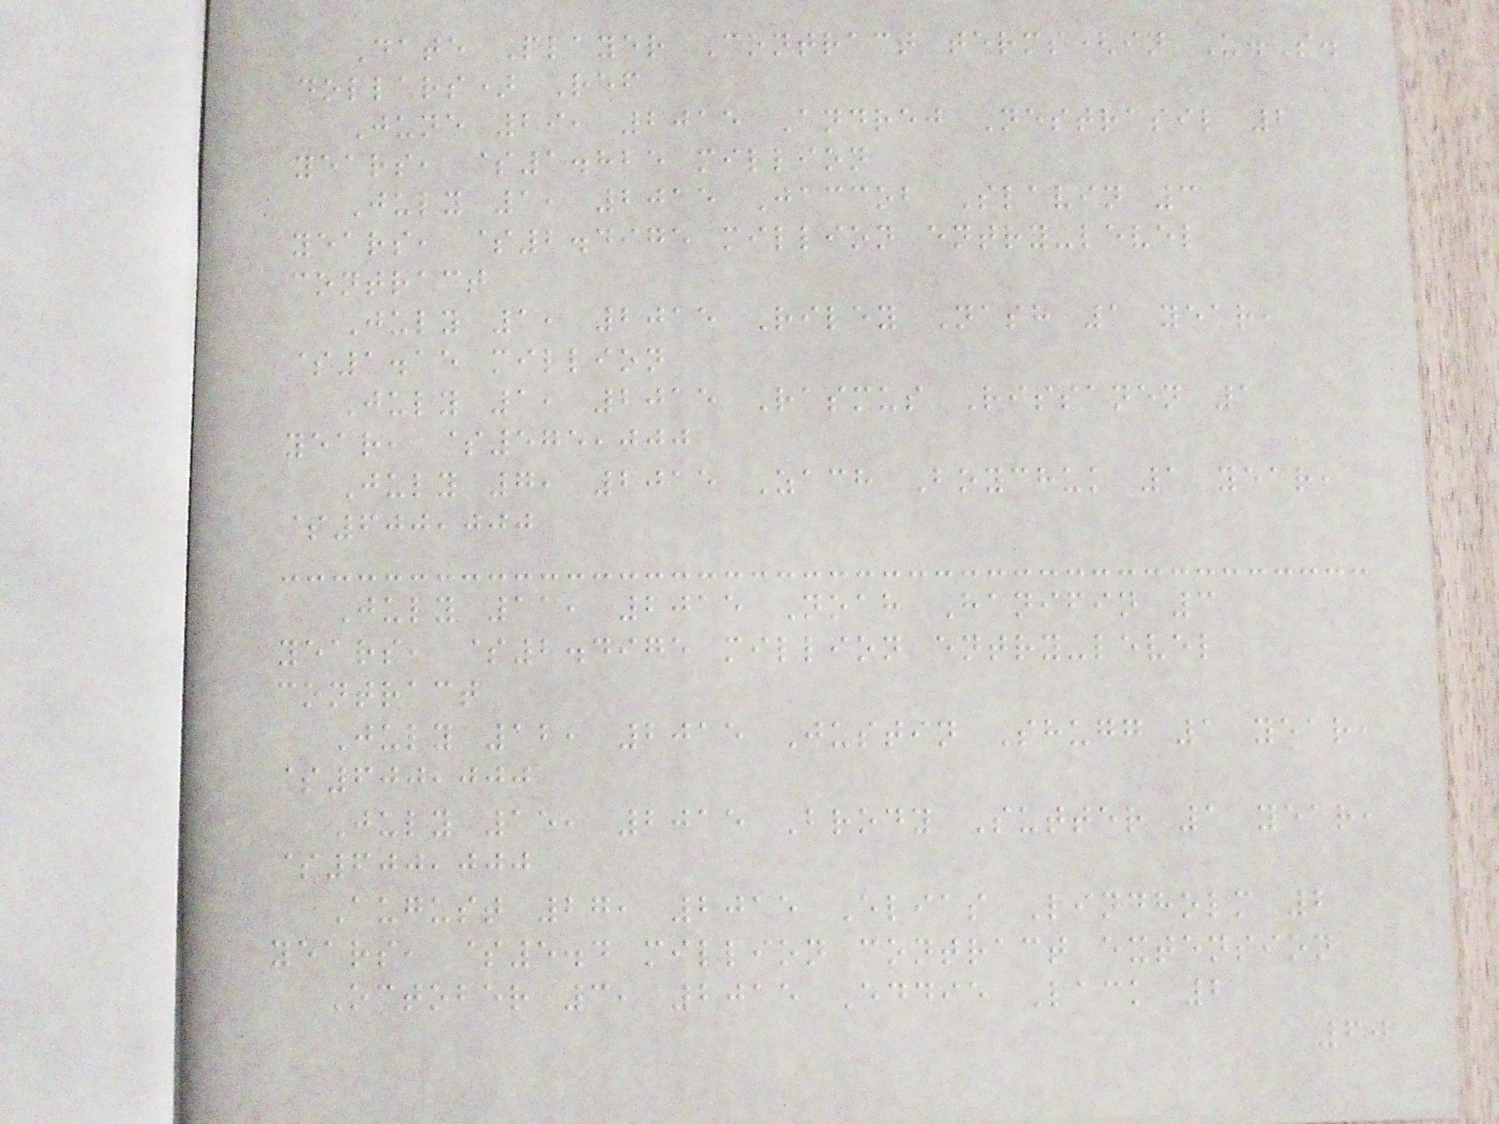Date Player Contract terms(in U.S.
dollars) Ref
June 29, 2015 Andrej Nestrasil 2
years, $1.825 million
July 1, 2015 Jaccob Slavin 3
years, $2.4975 million entry-level
contract
July 1, 2015 Riley Nash 1 year,
$1.15 million
July 1, 2015 Rasmus Rissanen 1
year, $575,000
July 7, 2015 Zach Boychuk 1 year,
$600,000
July 11, 2015 Noah Hanifin 3
years, $2.4975 million entry-level
contract
July 12, 2015 Justin Shugg 1 year,
$600,000
July 15, 2015 Brody Sutter 1 year,
$600,000
August 27, 2015 Elias Lindholm 2
years, $5.4 million contract extension
October 3, 2015 Eddie Lack 2
60
